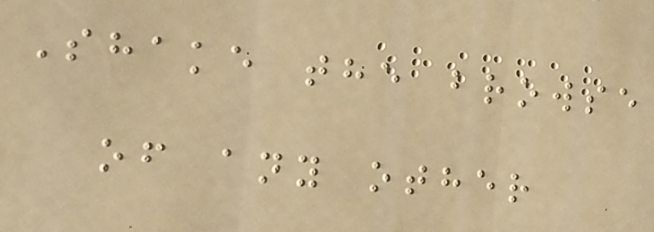Shake the browse
of any other
